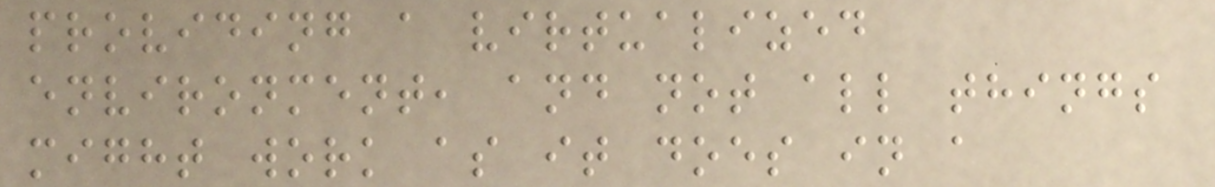providing a virtualized
environment, and not all things
might work as it does in a
